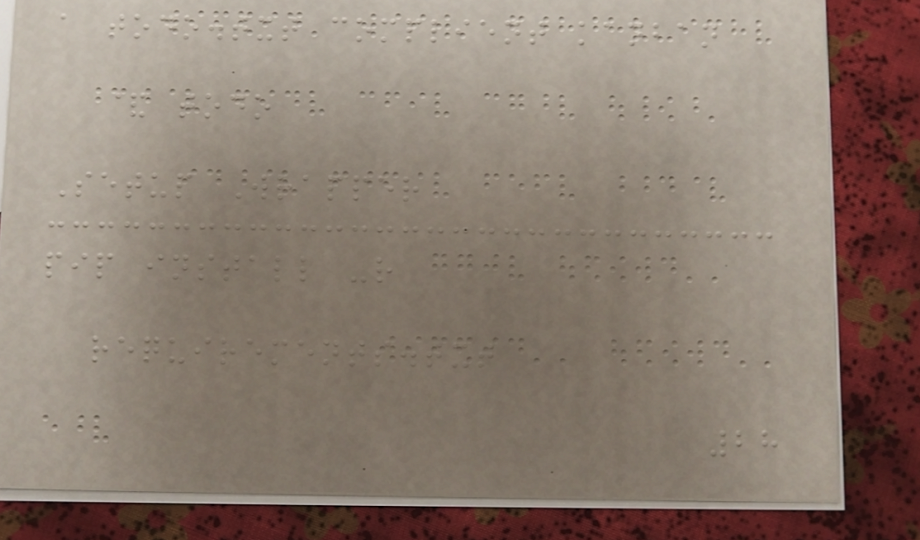a todo.txt complient kanban
& todo
Setup Wrapper
pip install -r
requirements.txt
28
